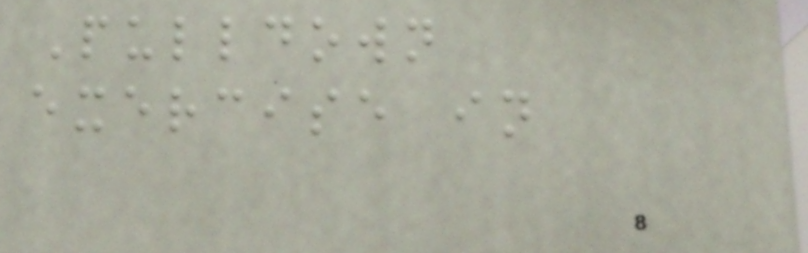Pulldown
exercise in
